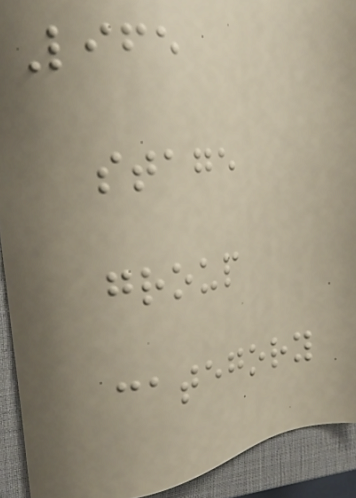Life
stage
group
category
